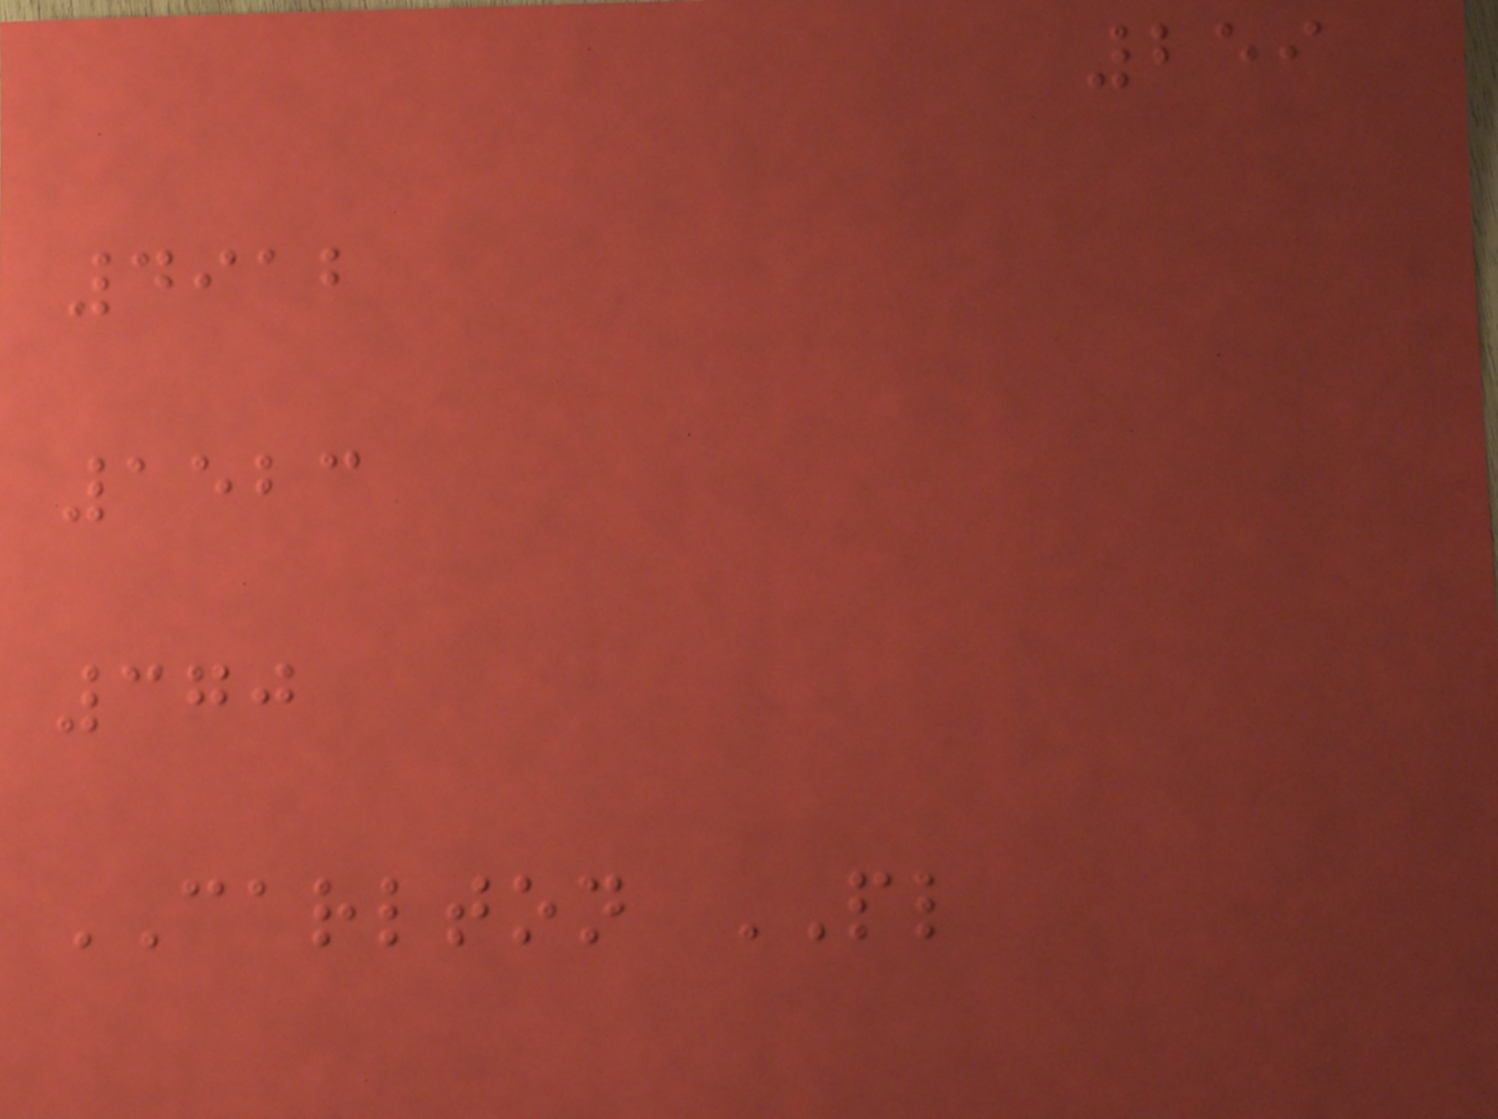259
4912
1523
370
CARLTON PL
